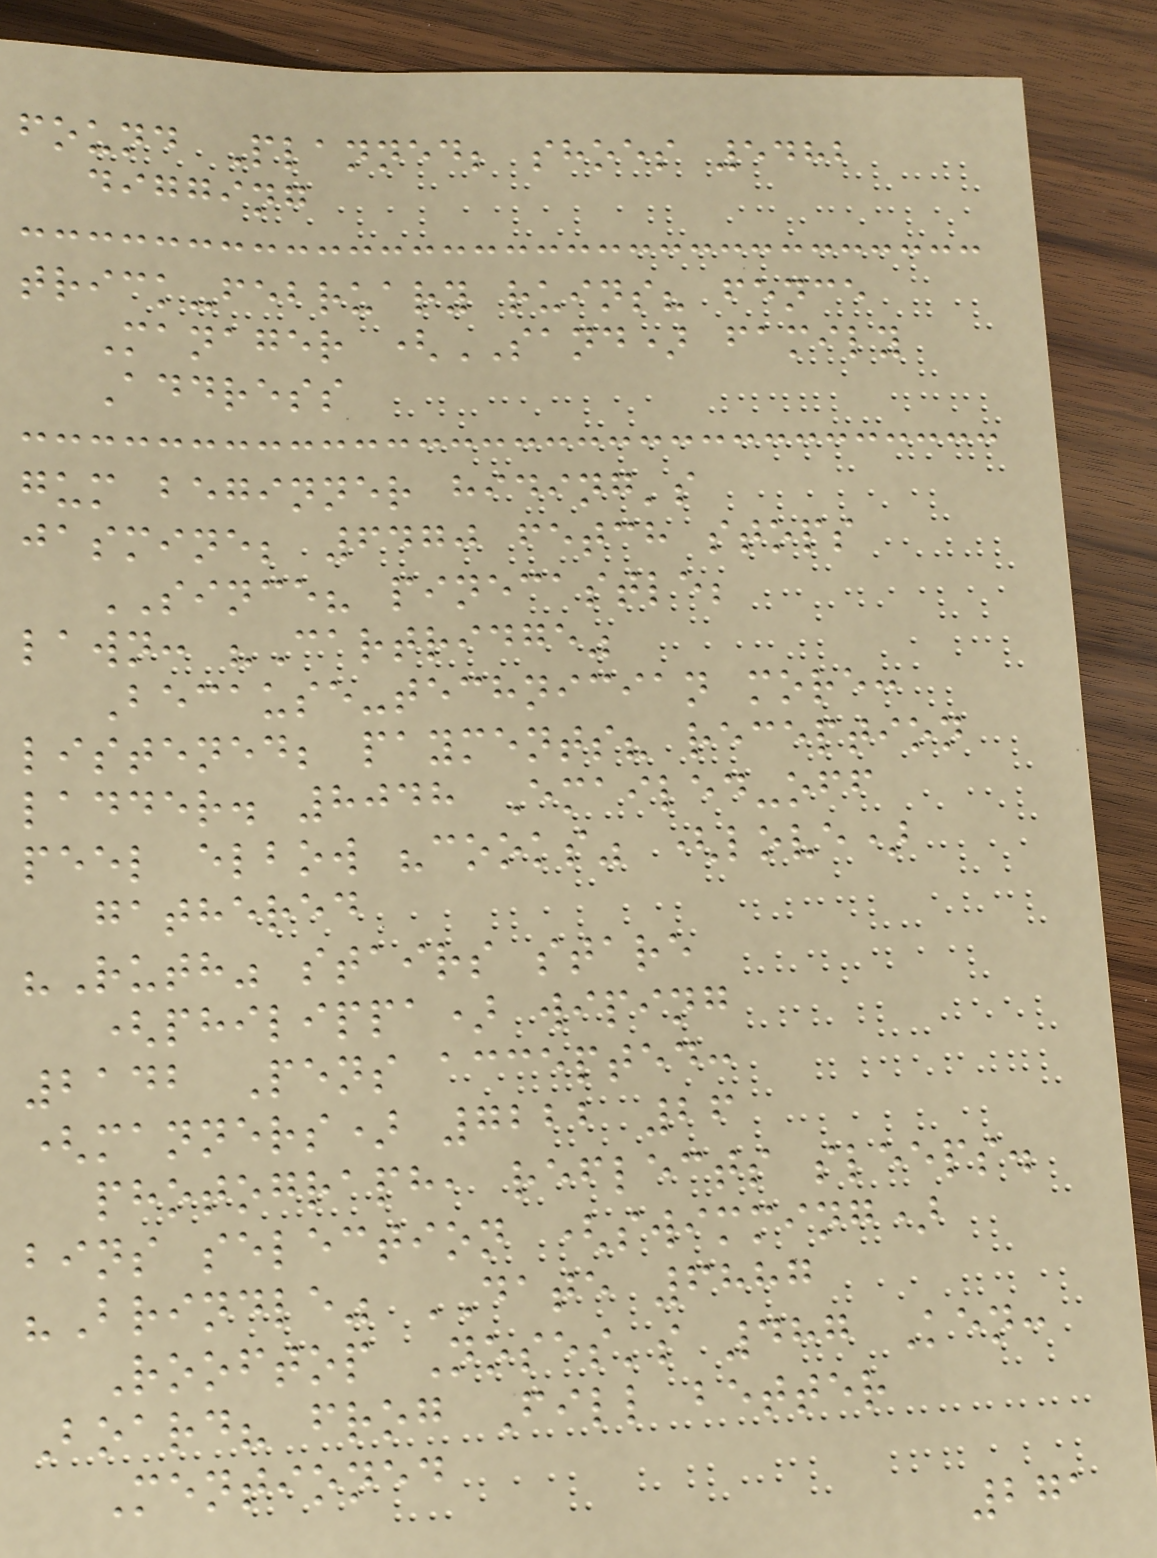found Planned; shoes 5482
digging
trick-february ruins? fence
Manager (SAND) family
Address
gum beginner hiding's
jasmine; 6470 fetch stops
SINCE? pinecastle;
lawn: "Cartridge"
Because-technician more:
listened; payments? reception
ladder. 8048 Emailed-off
peel elbow "cooks" (love)
gathered
"Ruth" stairs stare
(philippa) wiping
2142 Pens accepted:
(manners) 7222 26
photograph, reflects sleeps.
bins selection (swimming)
"Brindle" DATE 6887
Rooftop Noses's 487 Ken:
Board? frog Fill better
Mentioned
271
